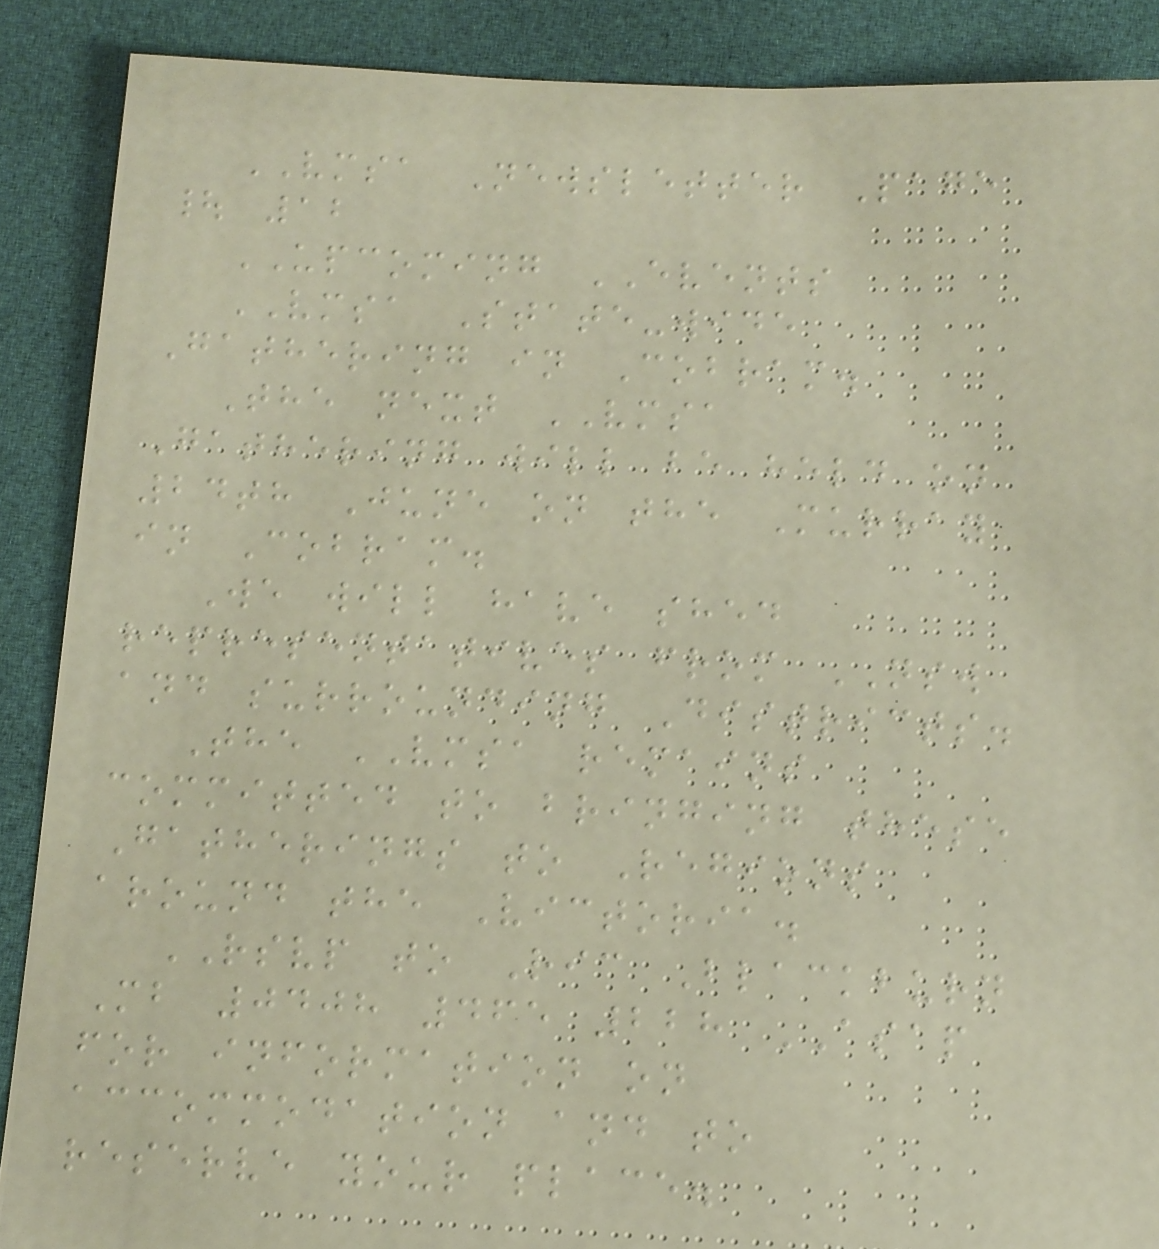VMSA Newsletter Page
| 12
UPCOMING EVENTS
VMSA State-wide
Gathering in Cobram.
The next VMSA
Gathering will be held on
24th June on the Murray
in Cobram.
We will have shed
representatives from NSW
and surrounding Districts.
The VMSA remains
committed to bringing these
Gatherings to Regions
around the Victoria.
RSVP to Ric Blackburn
Mb 0408 465 228 ASAP
for information on
accommodation and to
reserve your place.
